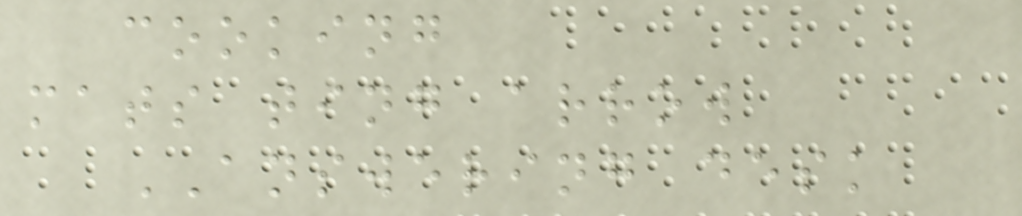cooking
mats ting arrow
ANSWERING desk
